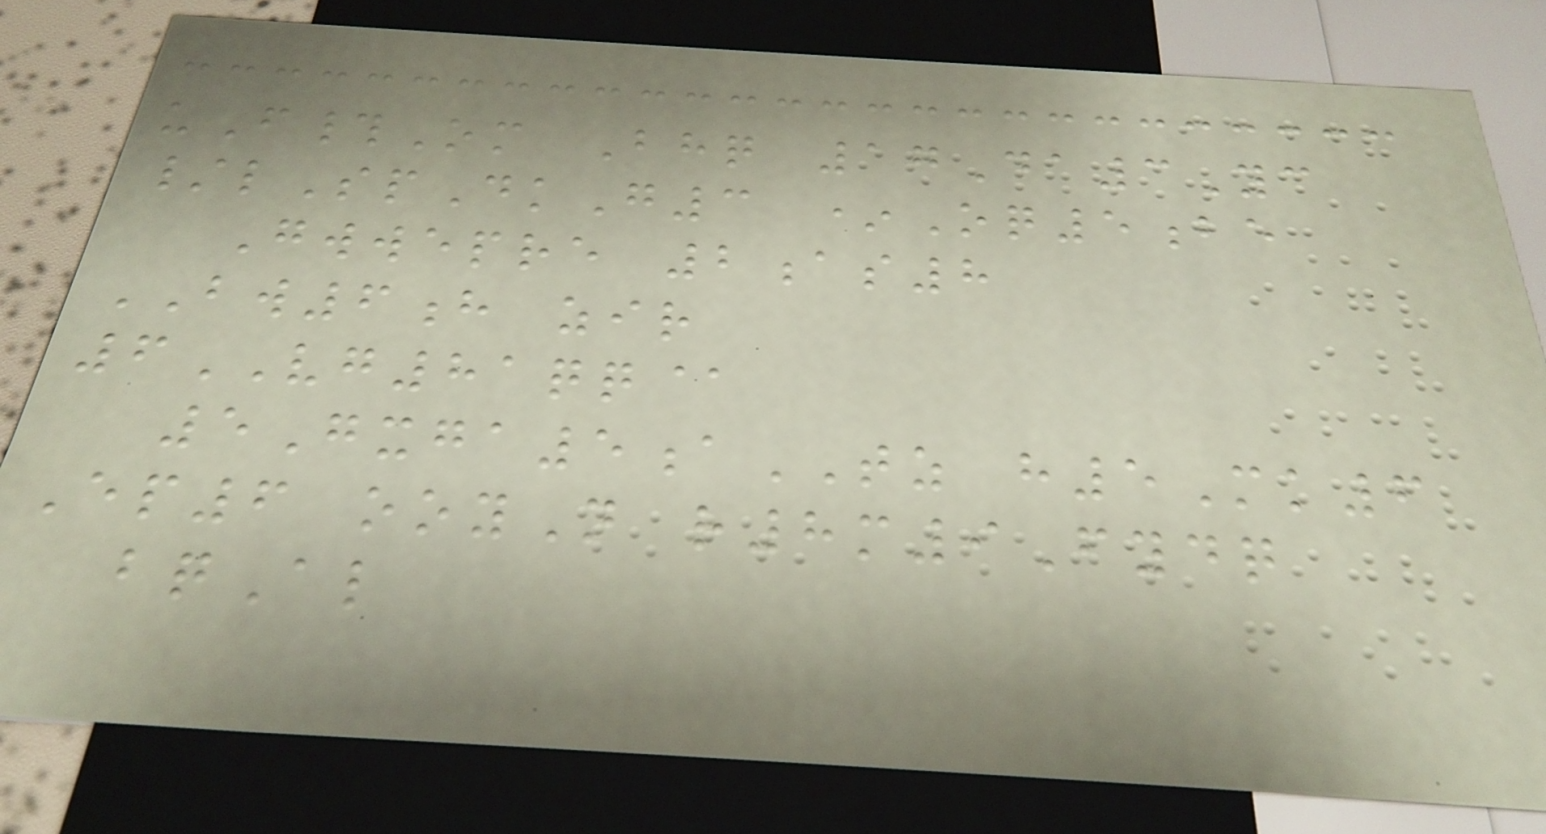uF#Om Bhq 17Da3Yc
/lSpDkG3 *Oq5be
Gwwepre 2as8
BW6h zir
6VG81qq@
5Gxga5aTZ h5Mk6
Ep6 ooyN r8m9Fydq
bqAl
